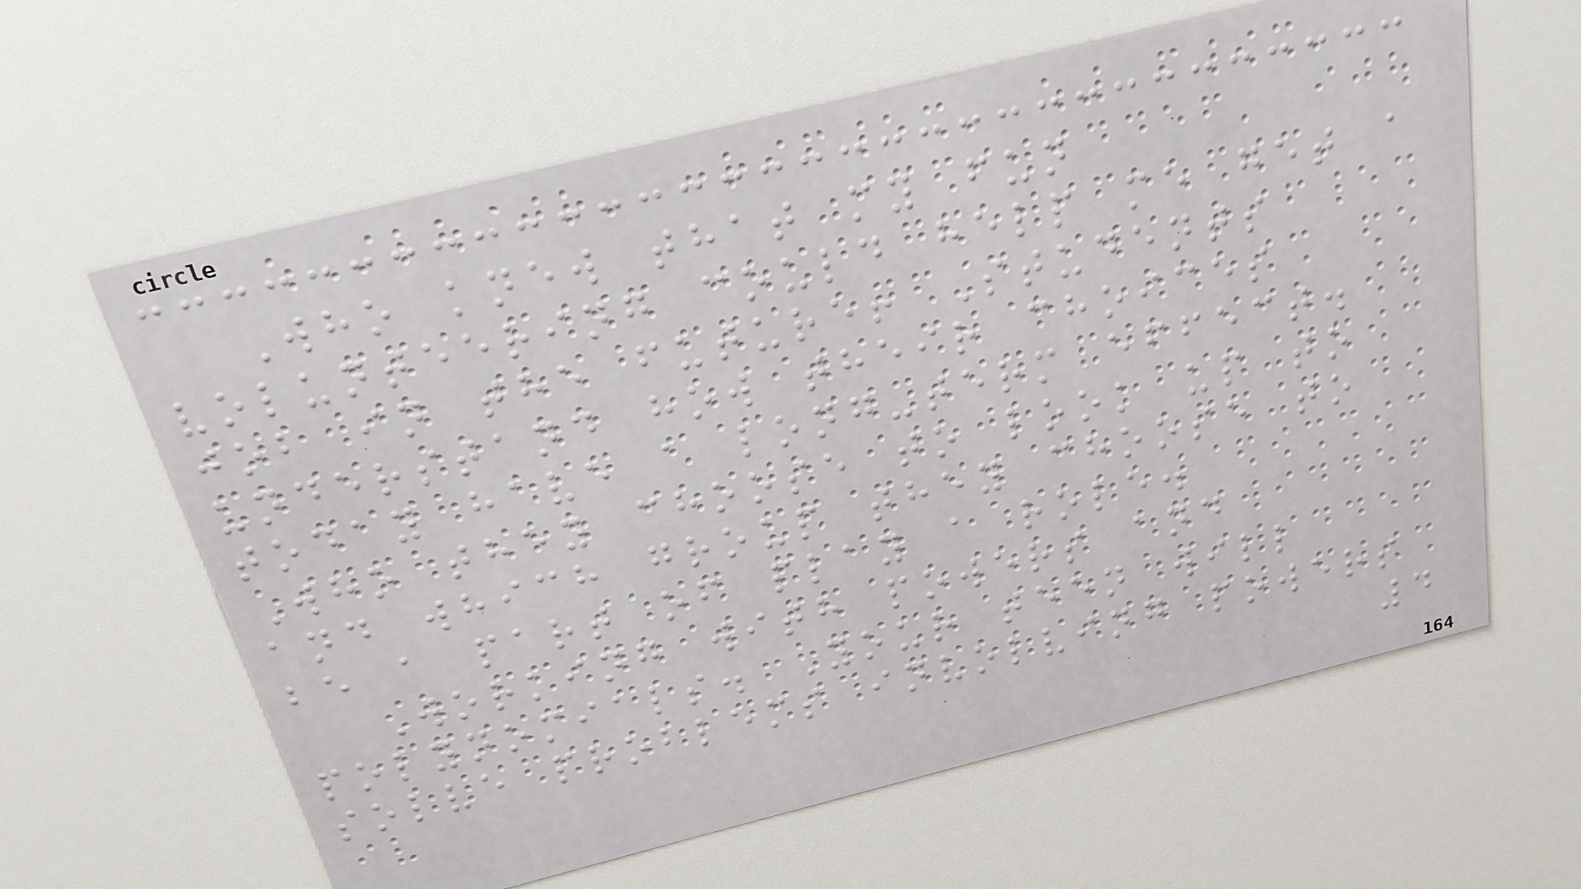Who knew that my fun
volunteering could help me get a
job in the future! Students
understand how their choices
today have a long-term effect.
Who they choose to look up to
and which group they choose to
be a part of play a role.
Working with powers and
polynomials. Your teen will
solve problems involving powers
4
